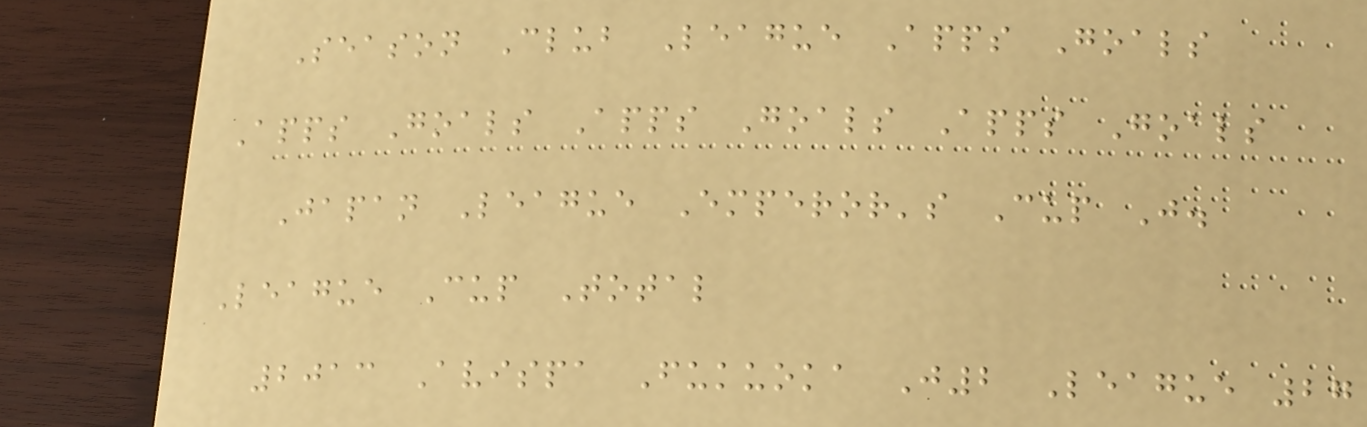Season Club League Apps Goals
Apps Goals Apps Goals Apps Goals
Japan League Emperor's Cup J.
League Cup Total
2013 Avispa Fukuoka J2 League 27
